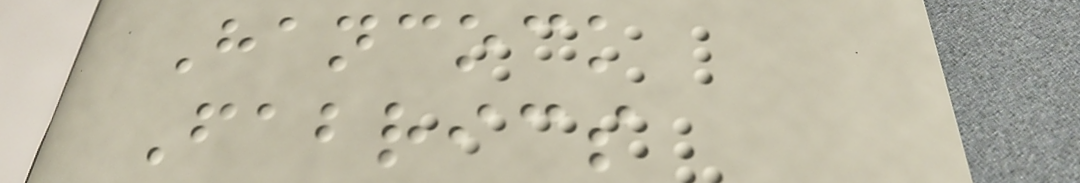Hancock
Fabrics
